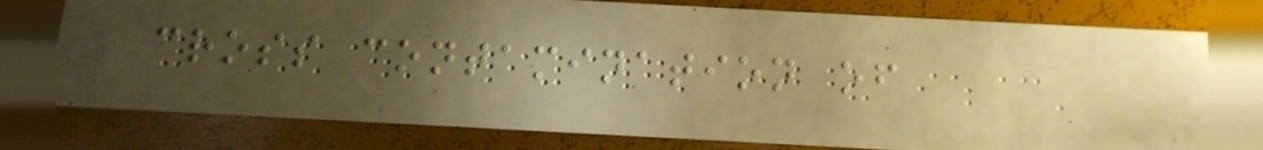cross contamination of
